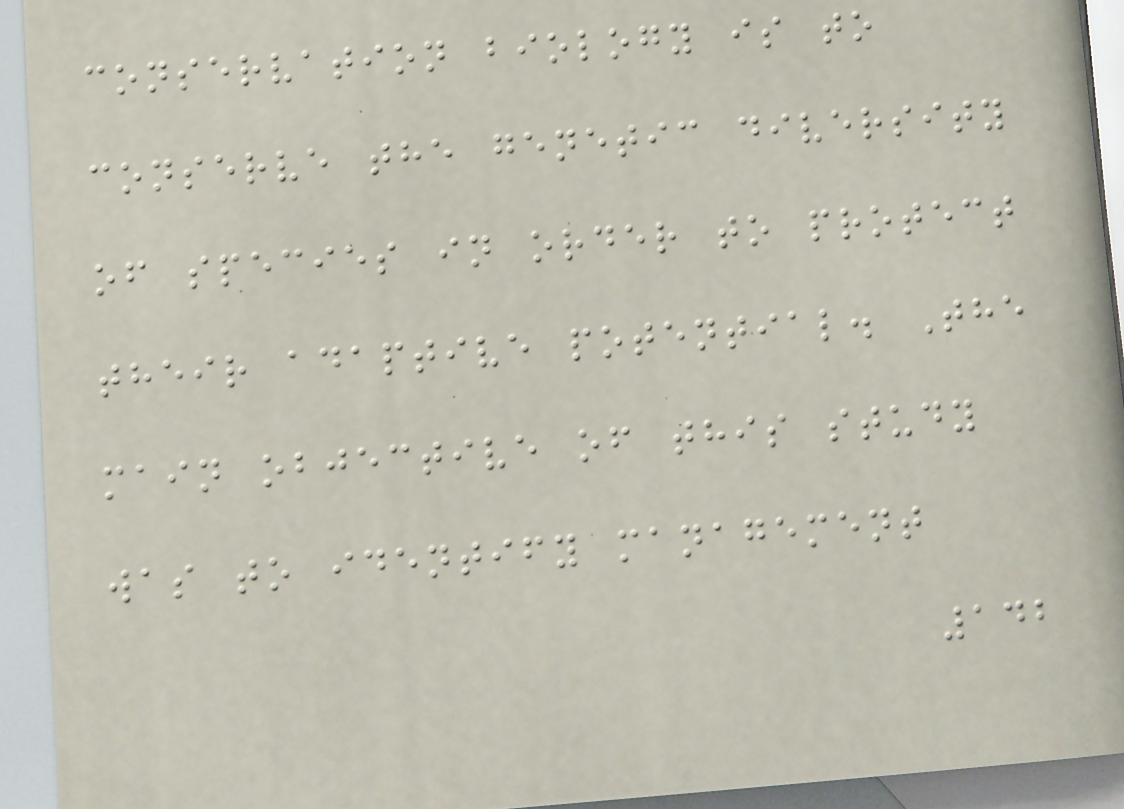conservation biology is to
conserve the genetic diversity
of species in order to protect
their adaptive potential. The
main objective of this study
was to identify management
142
